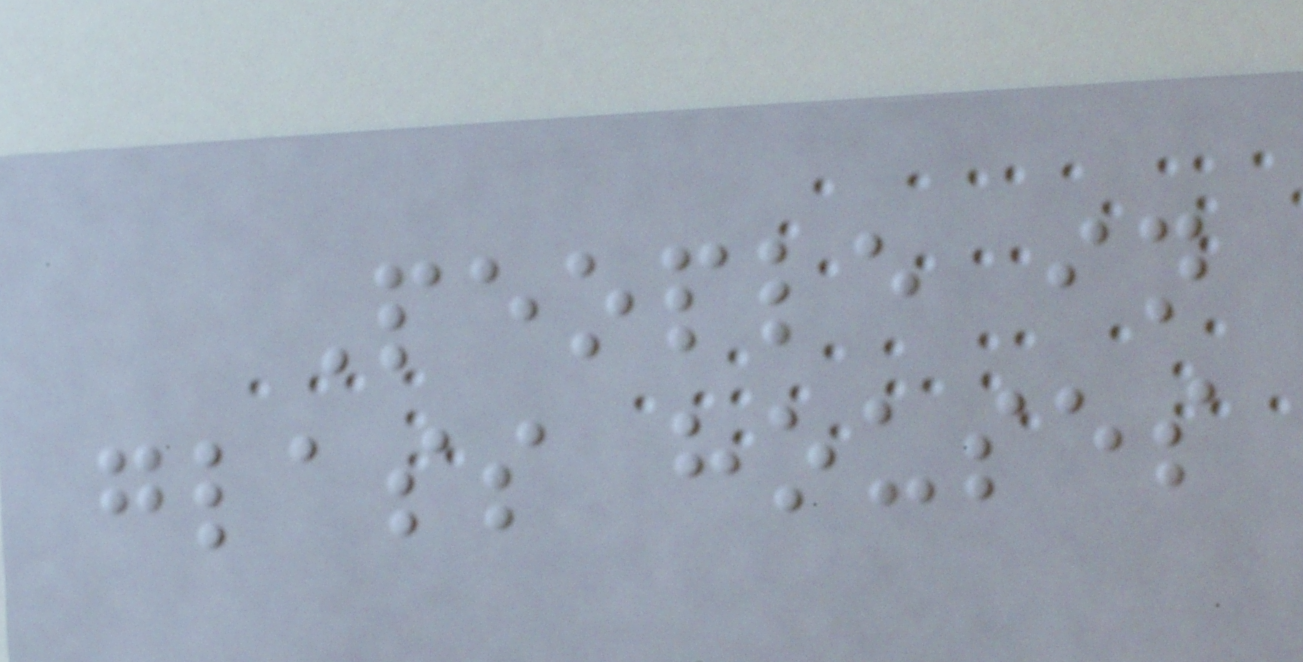People in
glass houses
